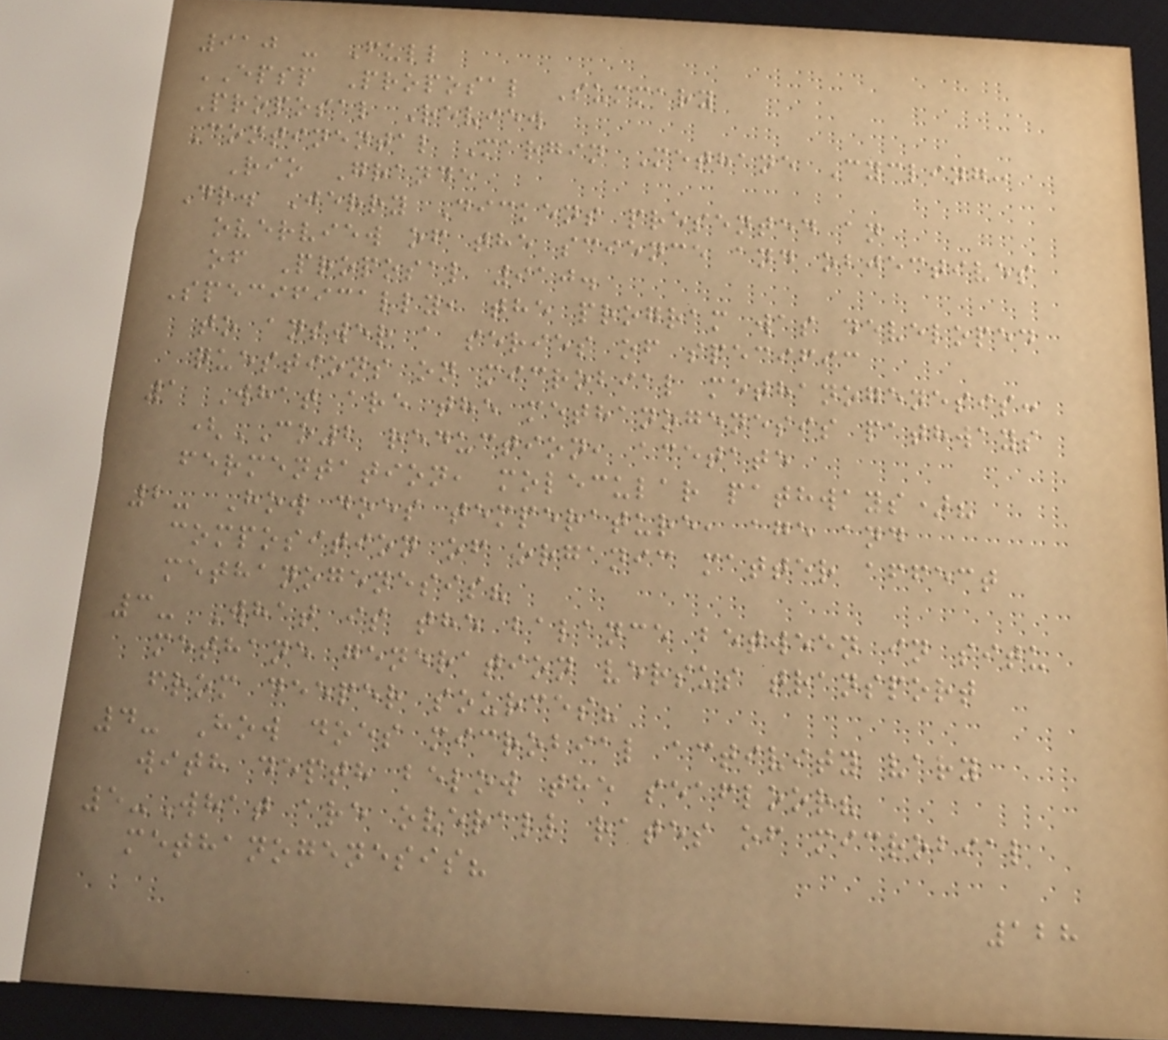910 - Full
EPSP Proposal Summary
Proposal Review
Continental Margin Methane Cycling:
Rio Grande
Dr. Jerry Dickens presented an
overview of the science and objectives
of Proposal 910.
Specifically, the program was developed
to answer a series of specific
questions on microbial methanogenesis:
1 What are the methanogenesis pathways
(CO2 reduction, acetate
fermentation, molecular pathways)?
2- How does temperature, age and
composition of organic matter affect
methanogenesis?
3- What is the balance between in situ
methane generation versus transport
from deeper sources?
4- How does microbial activity vary
with depth below the seafloor?
5-What are overall rates of microbial
methanogenesis?
128
